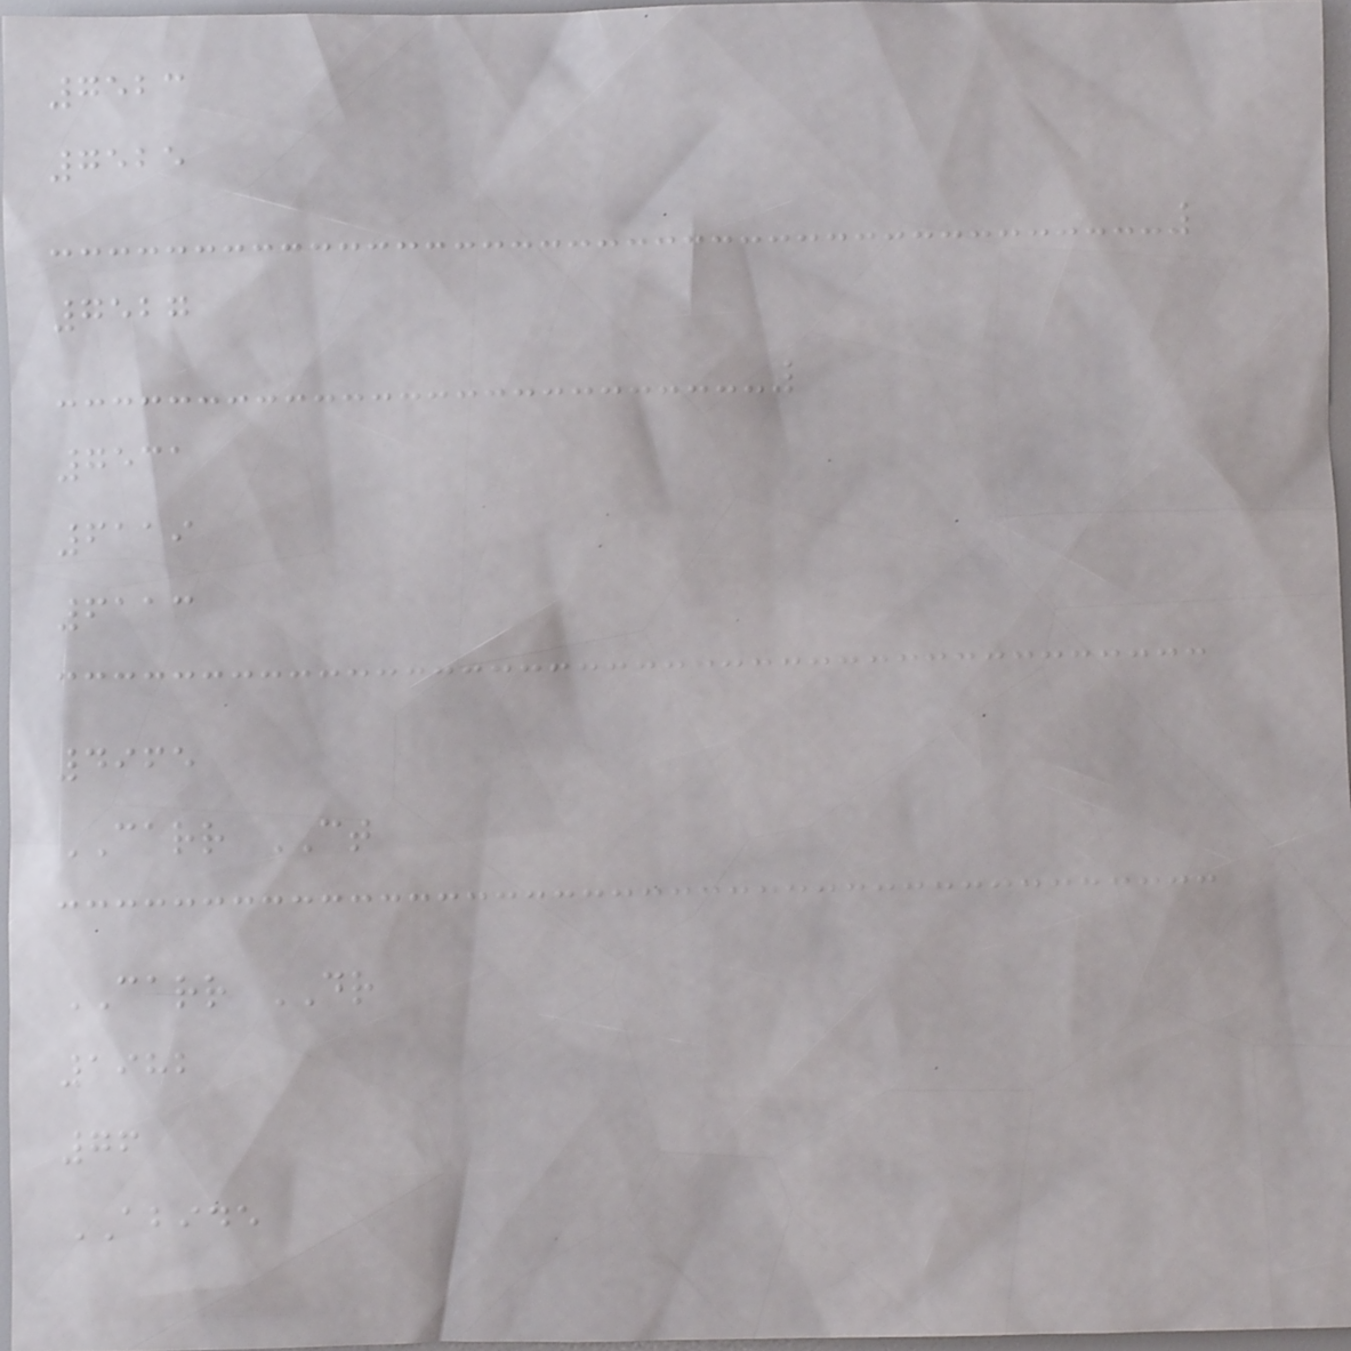7523
7525
7527
7531
6119
6113
4965
CARR CT
CARR DR
1982
76
ABIDE
